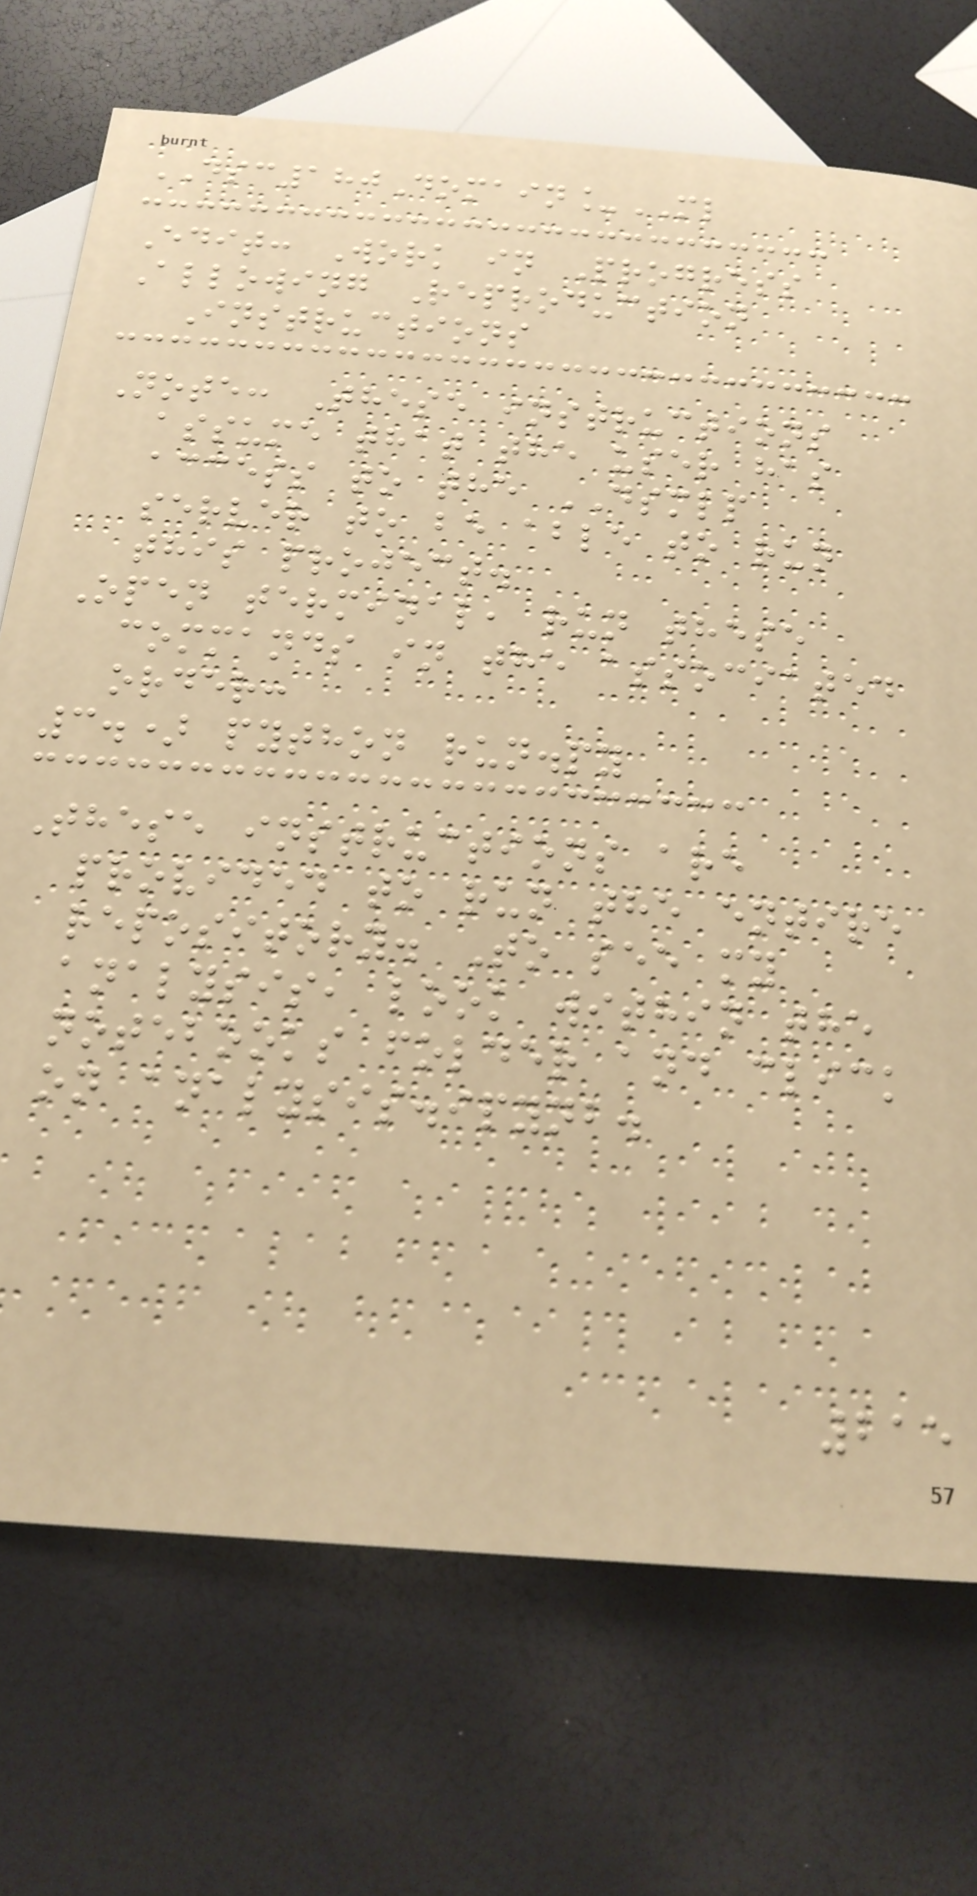DSC180Domain_ML
Edit: Work in Progress
Allowing Reproduction
Instructions
Note: These instructions
assume that the user has
access to the DSMLP
server to be able to run
this project.
Open terminal, run these
commands in the associated
order:
3.) python run.py
These instructions are
provided to run the entire
repository. To see my
analysis, look within the
notebooks folder and click
on analysis.ipynb.
215
